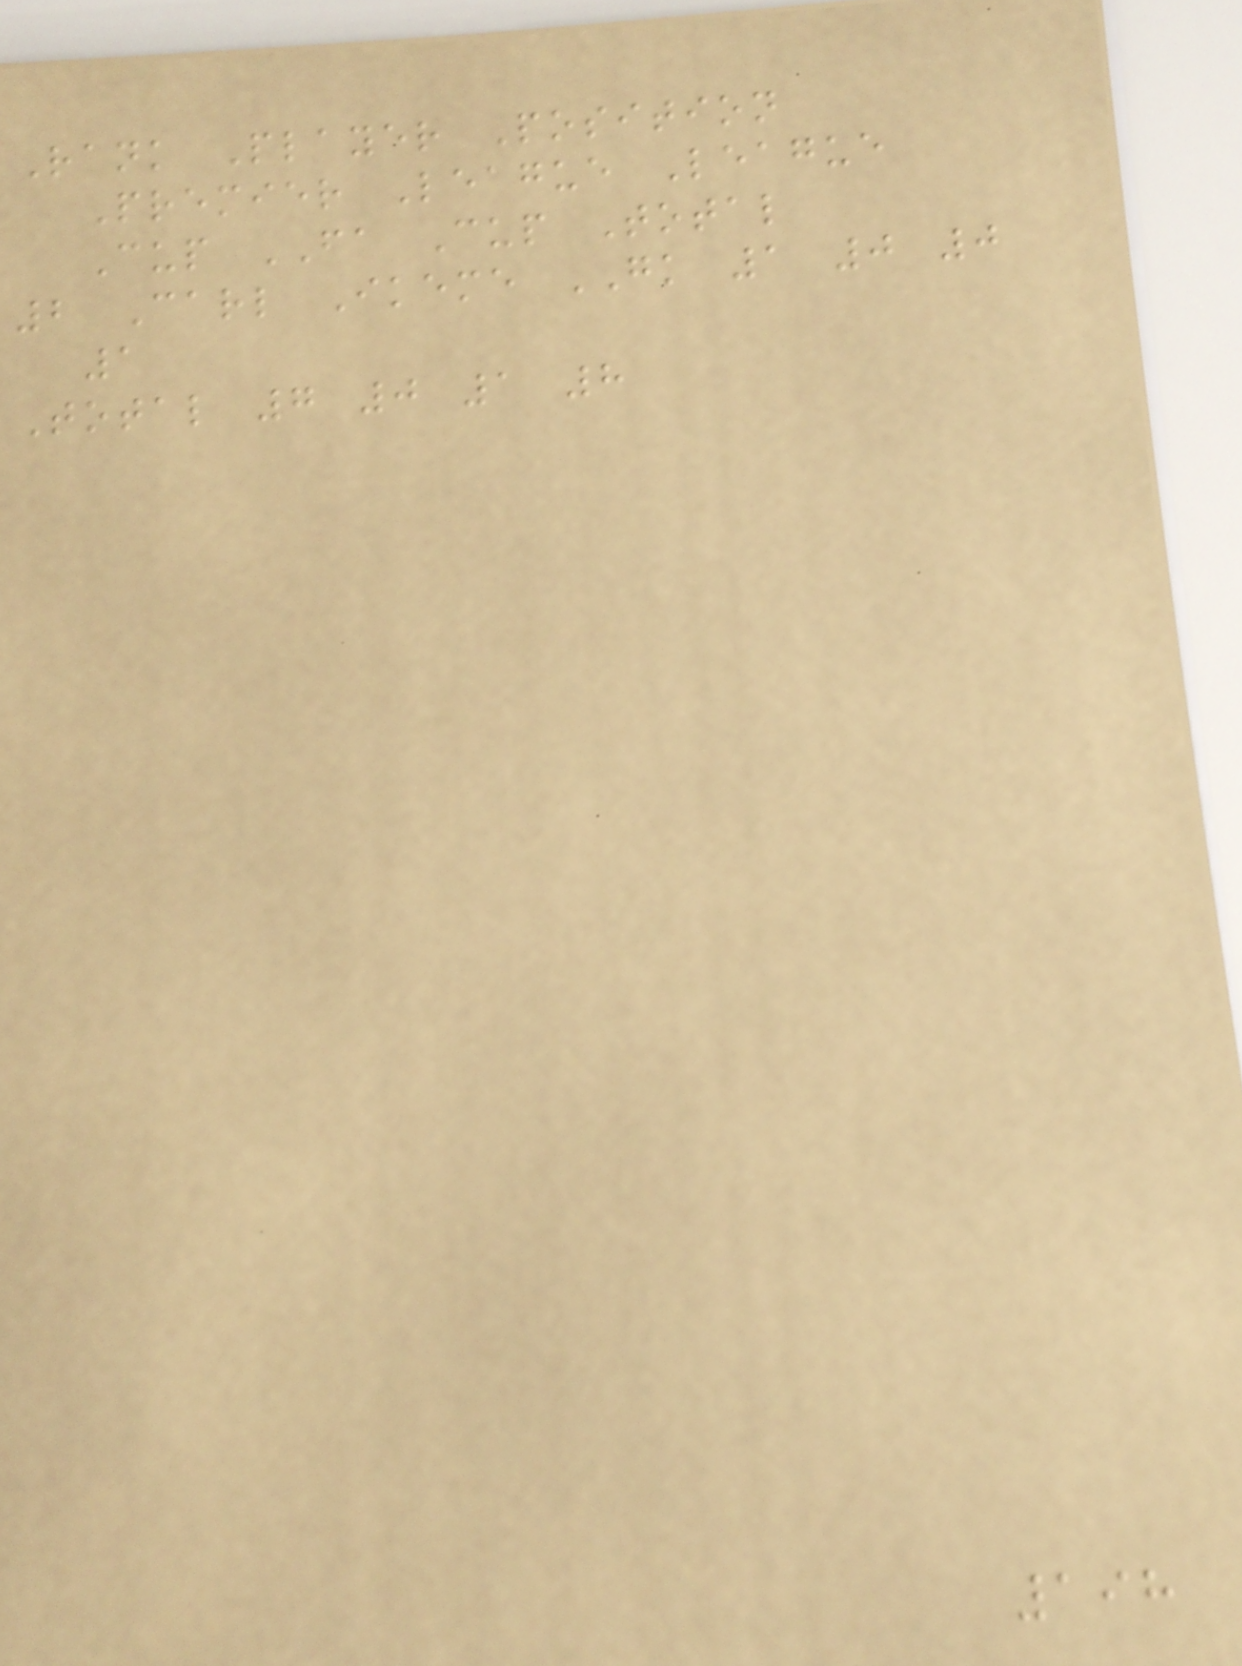Rank Player Position
Premier League League
Cup FA Cup Total
2 Carl Ikeme GK 1 0 0
1
Total 7 0 1 8
198
